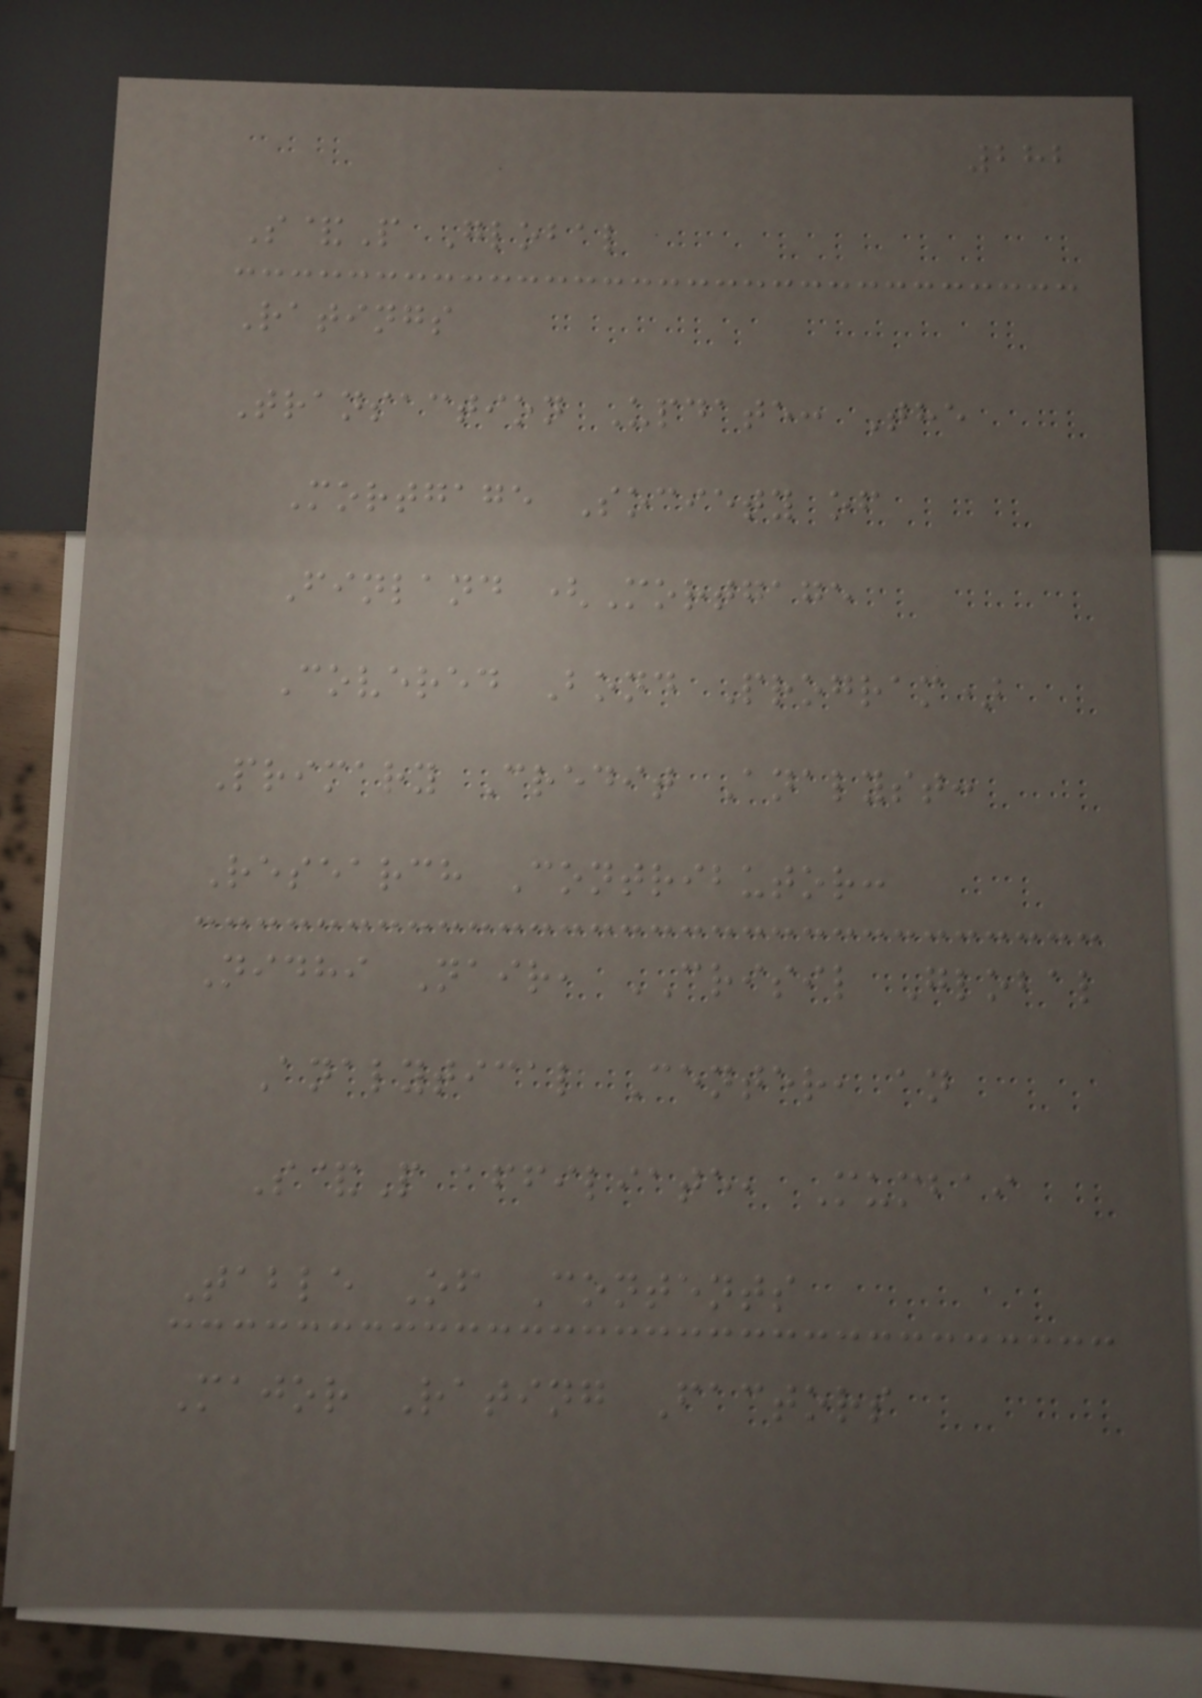282
S&P Global
Ratings
Transaction Update: The
Mortgage Society of
Finland (Mortgage
Covered Bond Program)
Primary Credit Analyst:
Research Contributor:
Nidhi Nair, CRISIL Global
Analytical Center, an
S&P affiliate, Mumbai
Table Of Contents
Major Rating Factors
